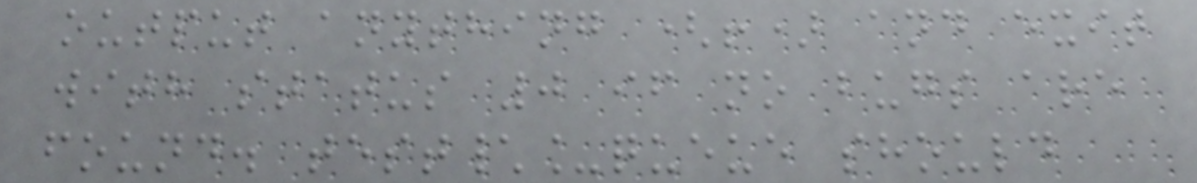output anything (!) and exit
with status 0 if no bugs are
found. test\_queue should
